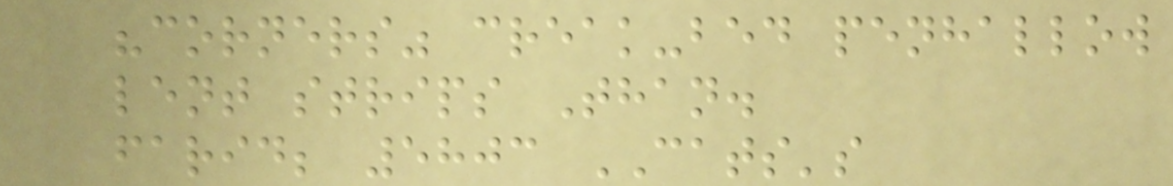"corners" creak-bed penhallow
lent strips Than.
farid; 5803 CATS's
